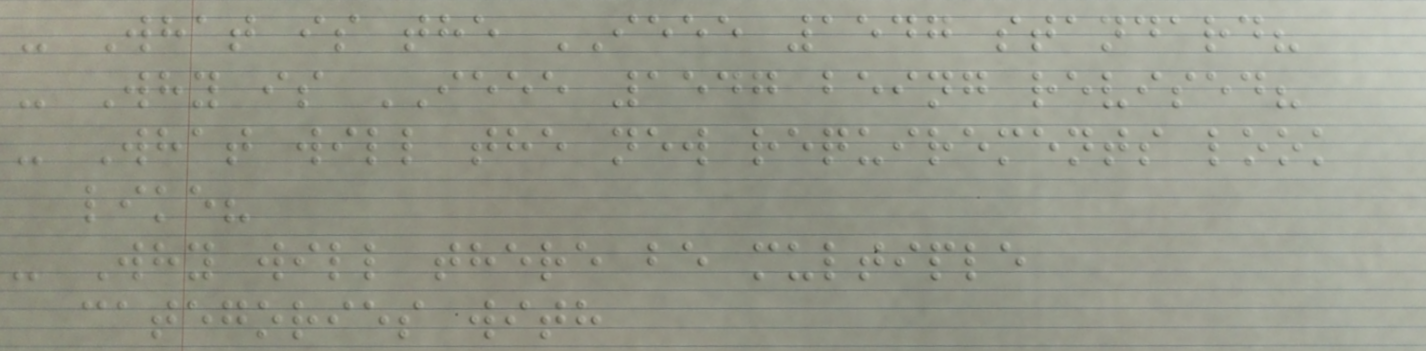- What is the IEEE 1547 standard?
- Why is IEEE 1547 being revised?
- What will the new requirements look
like?
- Why will there be multiple
categories with
